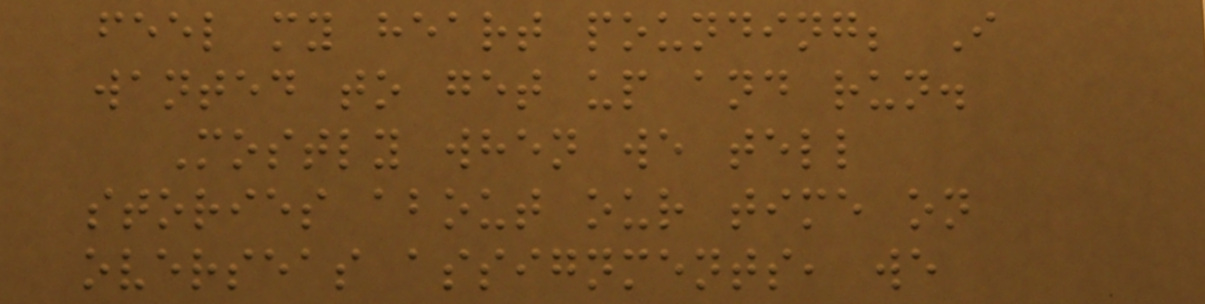feel my heart pounding; I
wanted to get up and run.
Mostly when we tell
stories about our time on
overseas assignments, we
